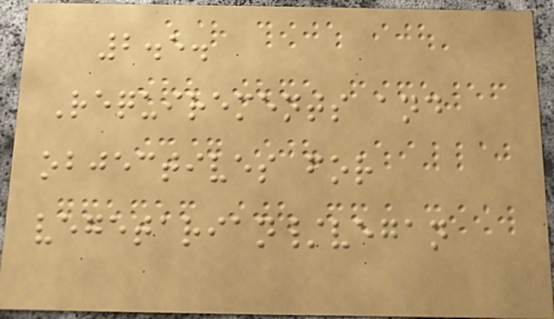2.5.
Requirements and
objectives for
vegetarian/vegan
